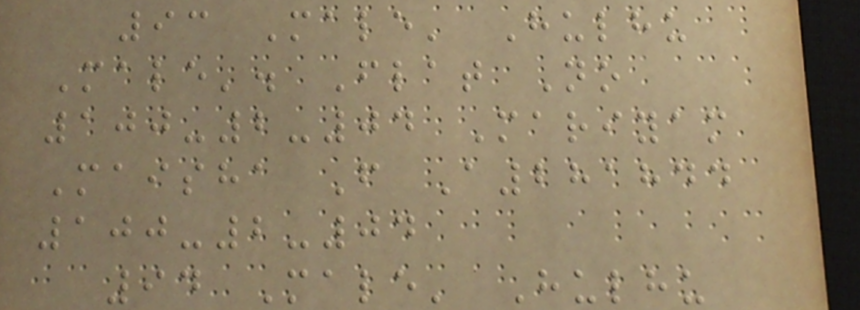93 Male' Hulhu
Male'. Flat No
100-2-04 Mariyam
Maisha F A281844
100-2-04
94 Male' Hulhu
